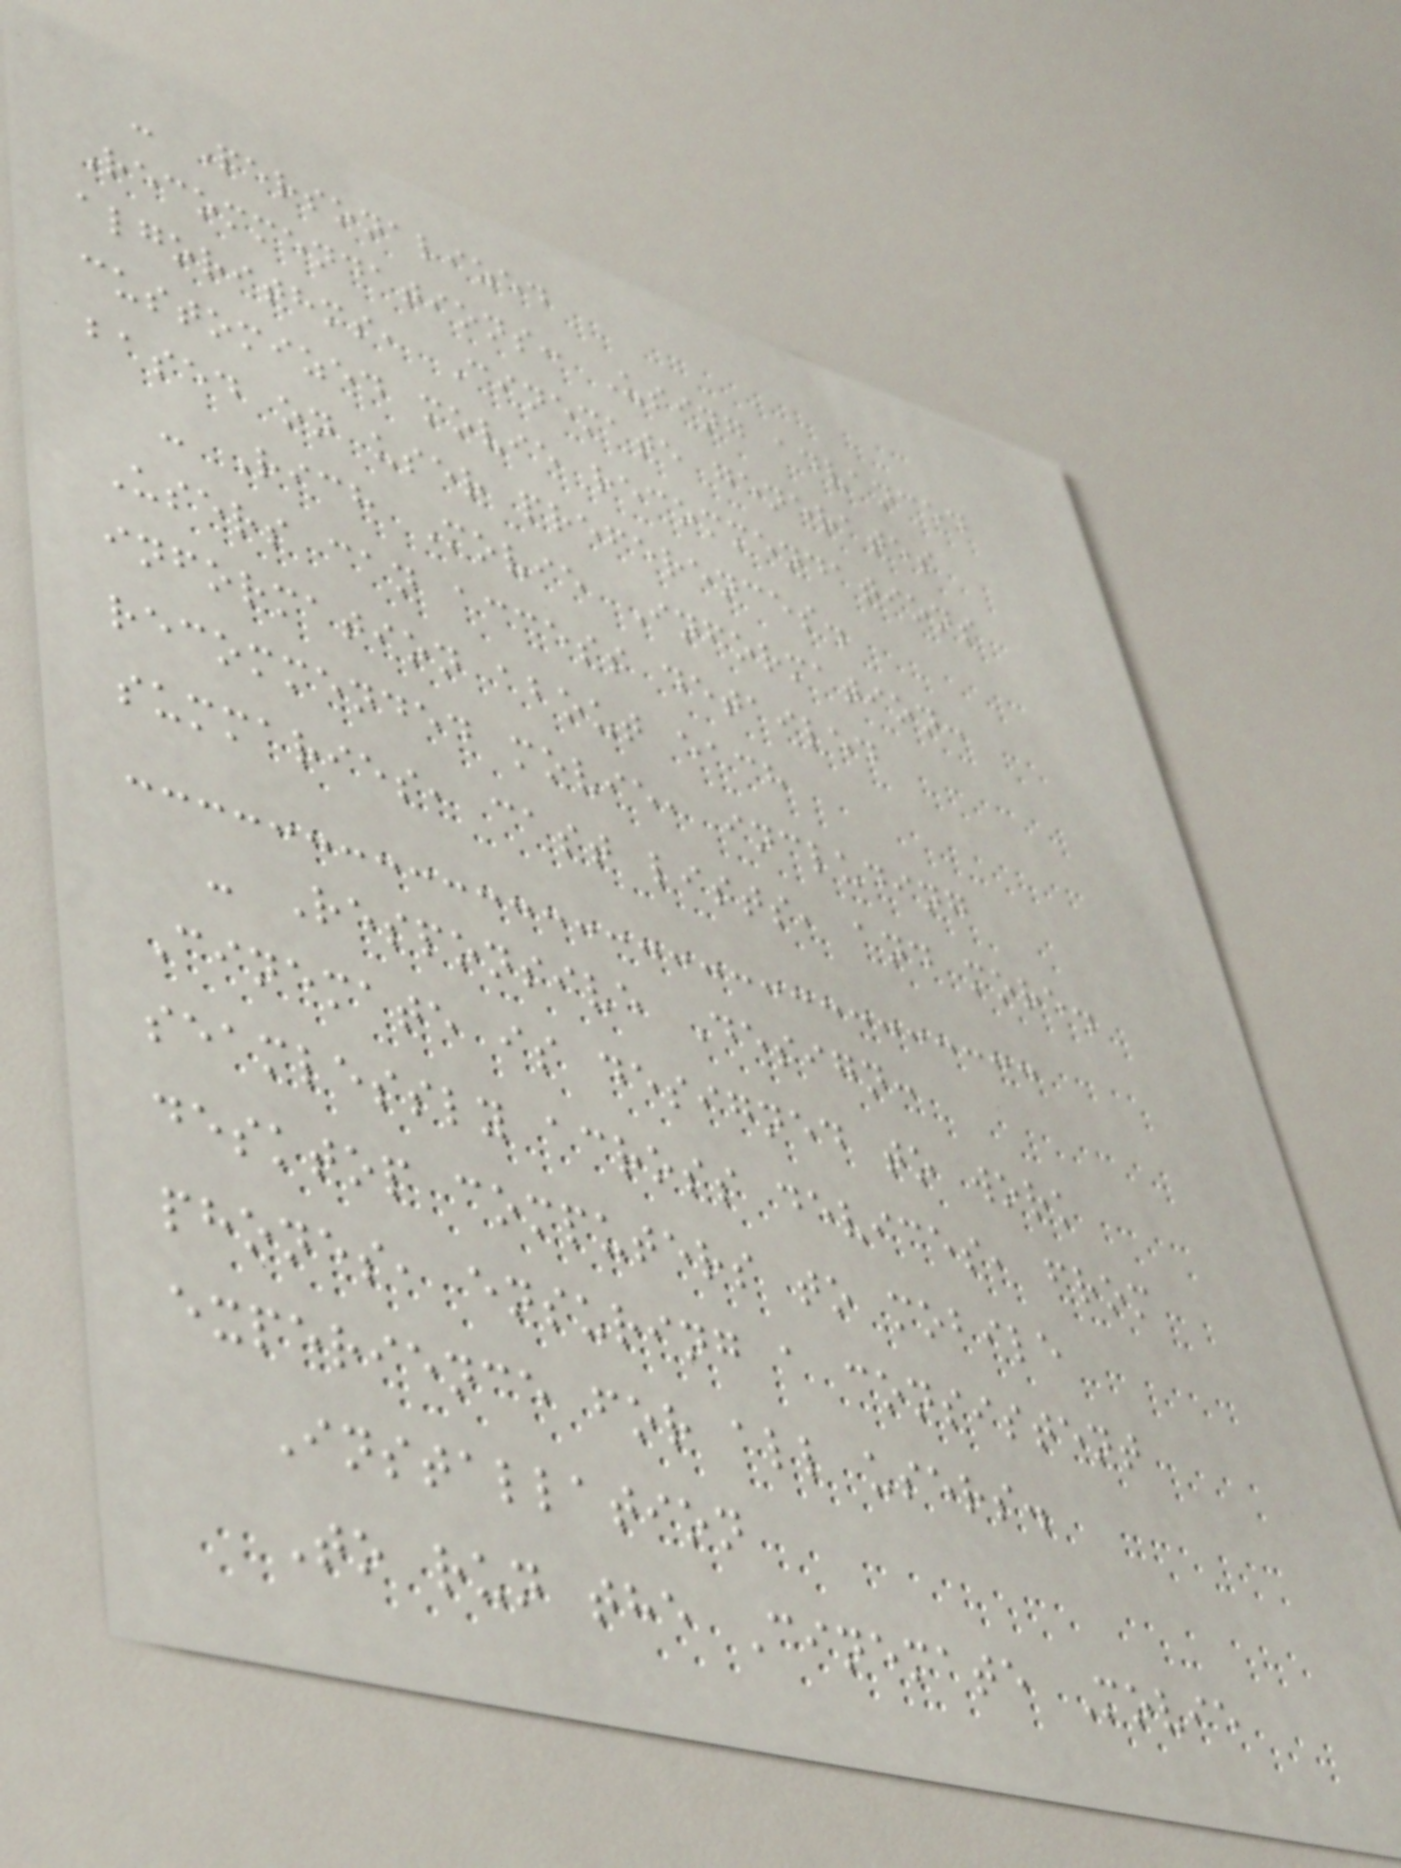- Personalized
Recommendations: Using advanced
algorithms, Cinemate generates
customized movie recommendations
based on user preferences.
- Rich Movie Information:
Users can access detailed
information about each
recommended movie, including
summaries, cast lists, and more.
- Responsive Design:
Cinemate is designed to work
seamlessly across devices, from
desktop computers to mobile
phones, ensuring a consistent
experience for all users.
Installation
To run the Cinemate Movie
